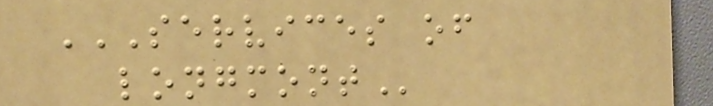SERVICES OF
LONGMONT
